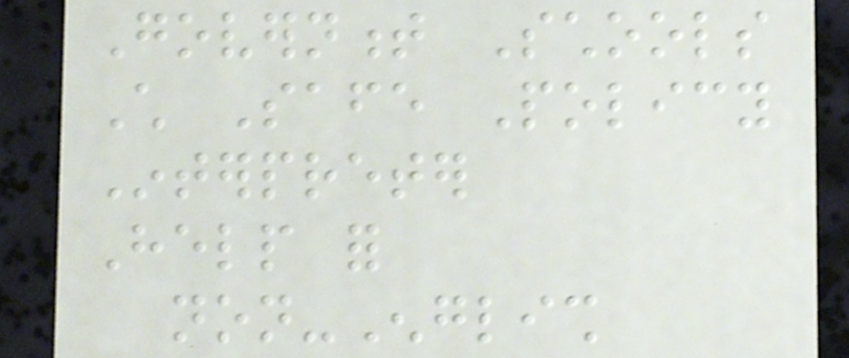Government Schools
Child Safe Policy
Interpreter
Help for
non-English
